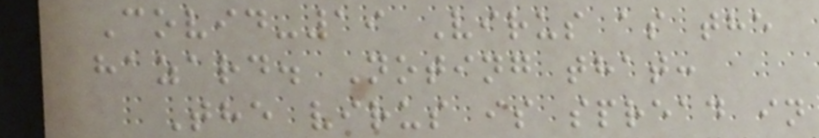Covid-19 Virus as the
hazard. Noting that:
The virus is spread in
